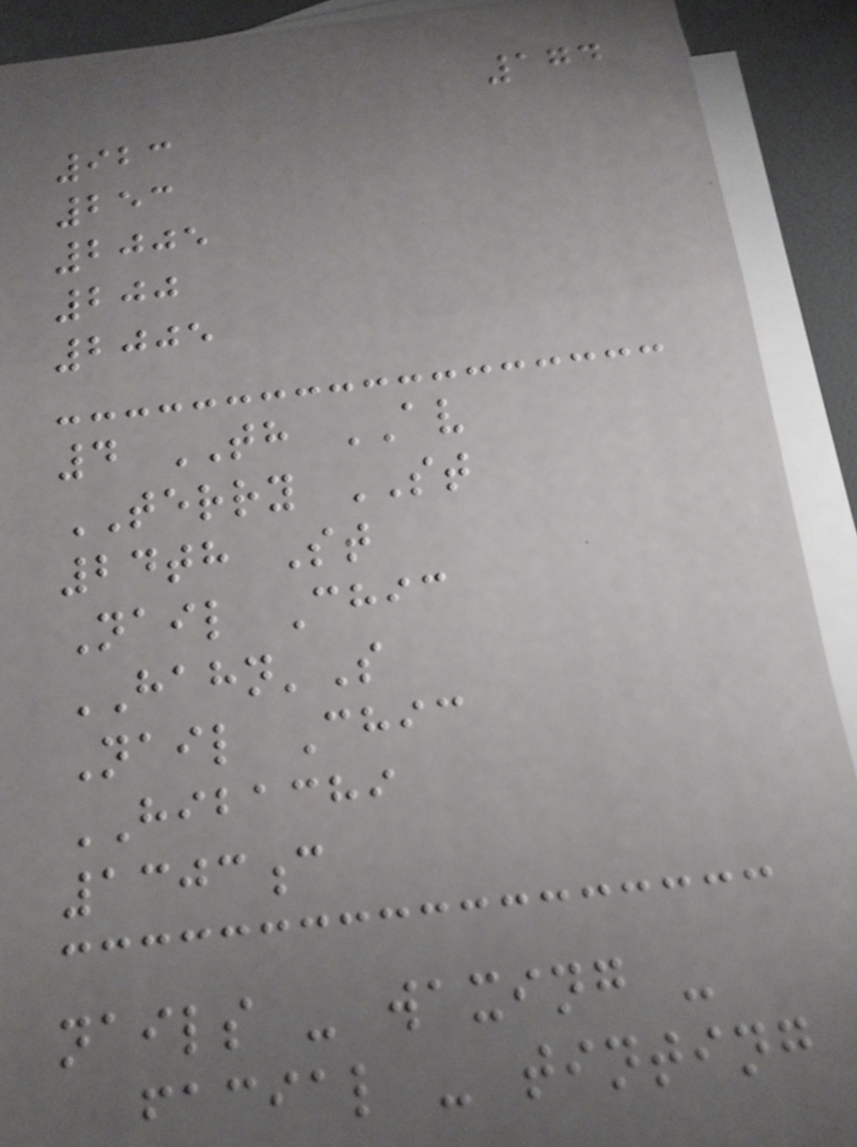174
923
253
2005
200
2005
4 TH AV
TERRY ST
24th St
Nail Chic
HAHN'S
Nail Chic
HIBACHI
1303c
nails - waxing -
facial - tinting
